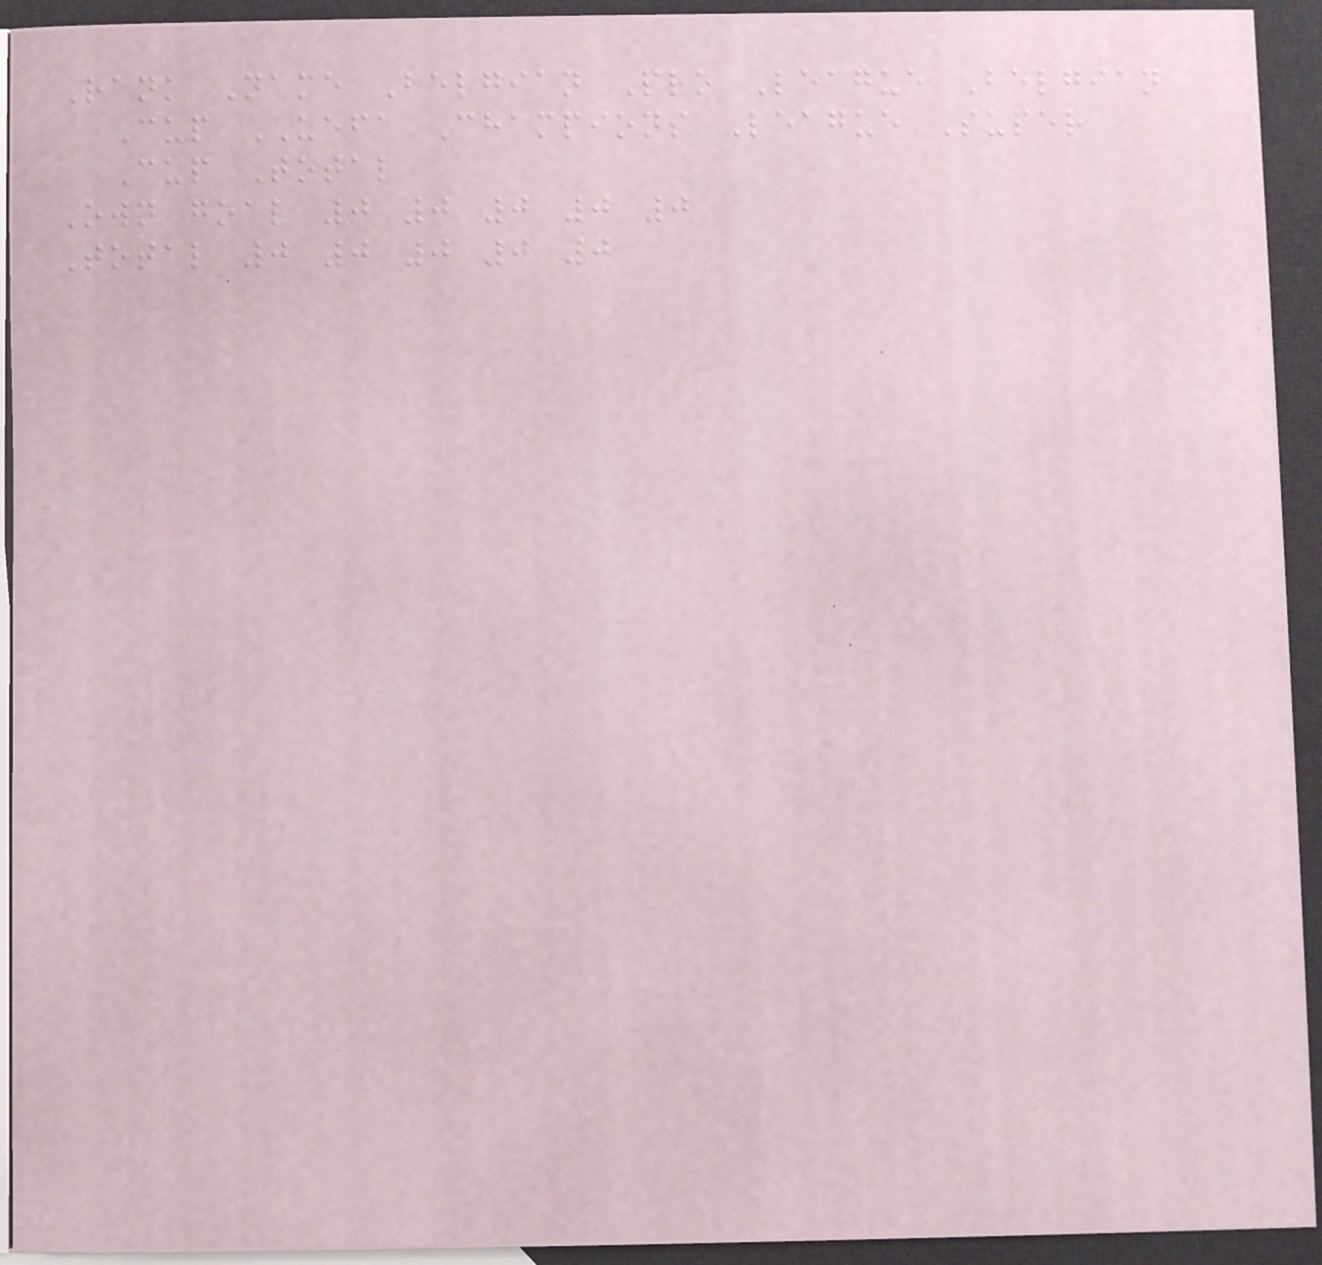Rank Name Belgian Pro League Belgian
Cup UEFA Champions League Super
Cup Total
Own goal 0 0 0 0 0
Total 0 0 0 0 0
